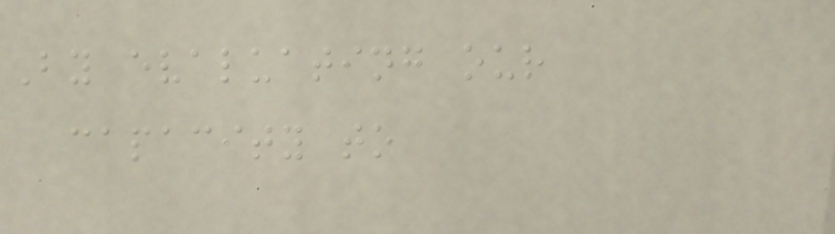By evaluating our
capacity to
